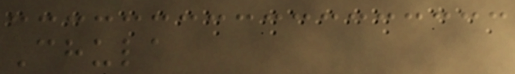Chula
